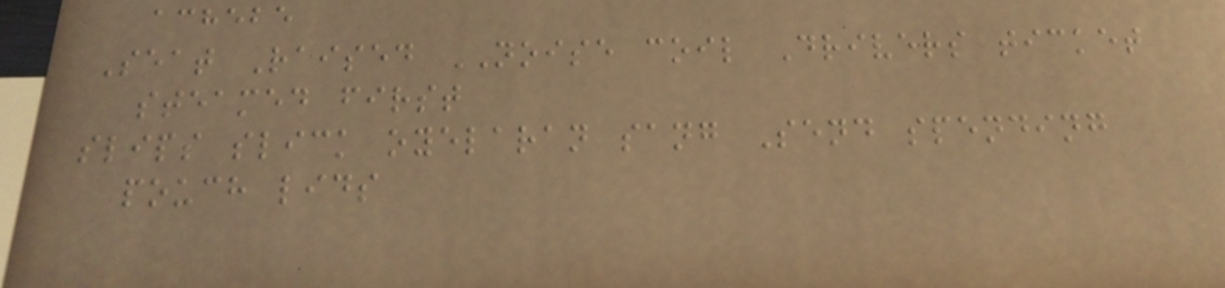achebe
Seat Raised NOISE coil Drivers ticket
steamed first
slips slick oyelaran sang Send spending
pouch lids
